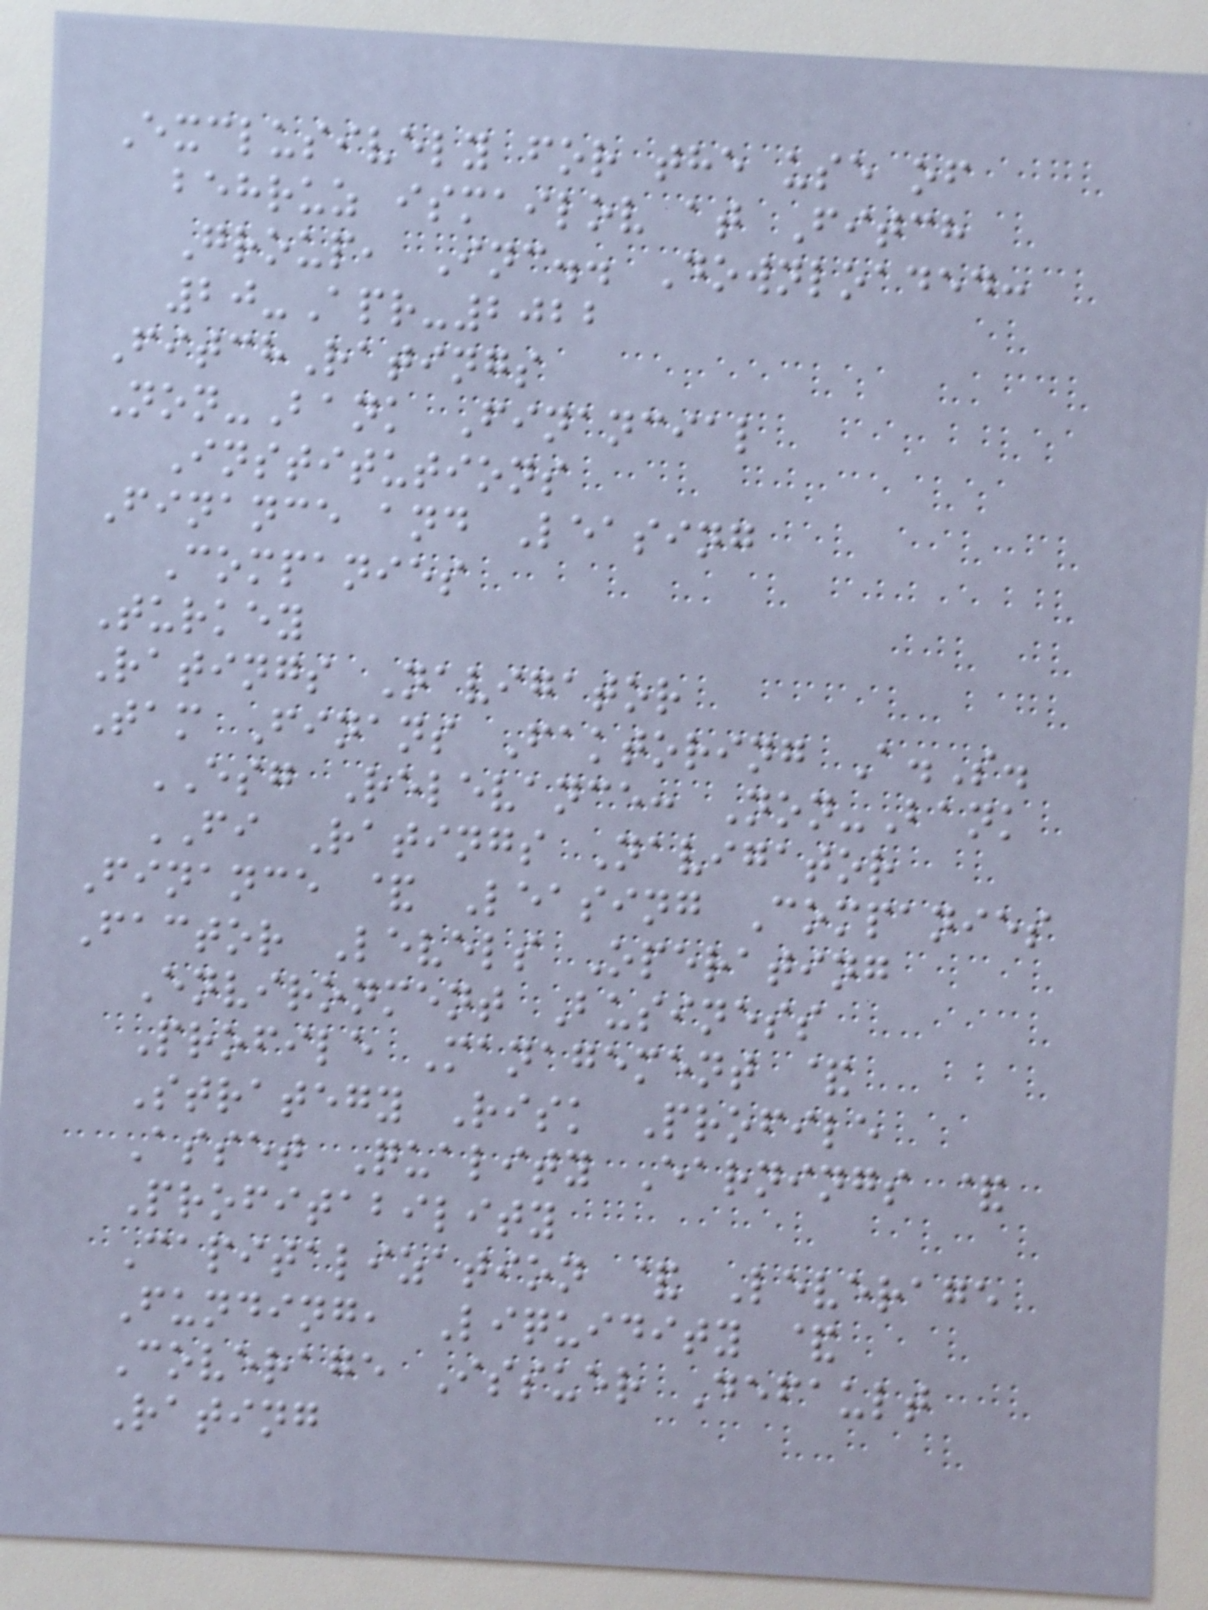Exclusively for the use of
behruz ismailov at Fitch
Group, Inc.. Downloaded:
20-Apr-2022
FitchRatings
Non-Bank Financial
Institutions
Finance and Leasing
Companies
Turkey
Ratings Navigator
Tam Finans Faktoring A.S.
ESG Relevance: Non-Bank
FI Ratings Navigator
Finance & Leasing Companies
Factor Levels Operating
Environment Business
Profile Management &
Strategy Risk Profile
Asset Quality Earnings &
Profitability
Capitalization & Leverage
Funding, Liquidity &
Coverage Issuer Default
Rating
